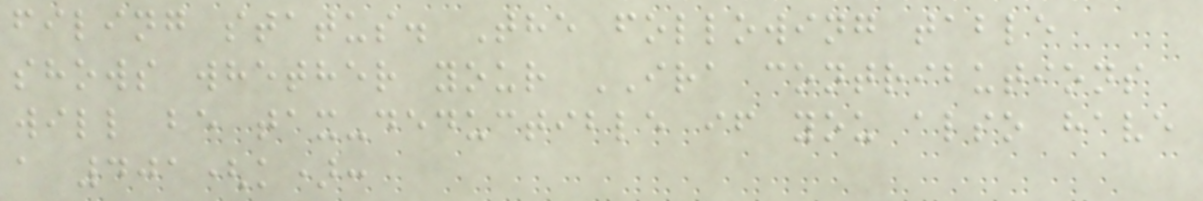filing status. The following table
shows whether your IRA contributions
will be tax-deductible if you also have
a 401(k):
